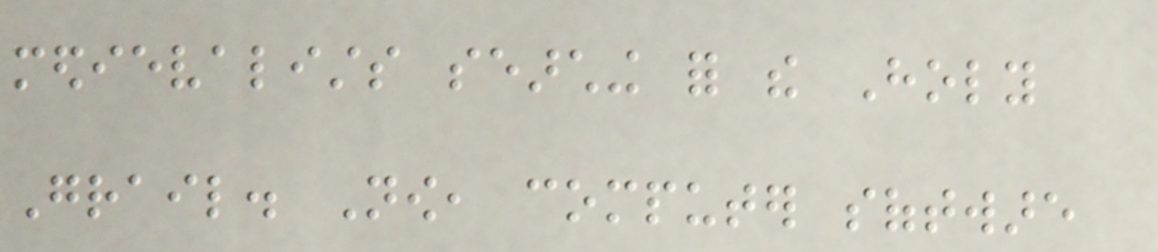medievalists searching for the Holy
Grail. Now, computer software
